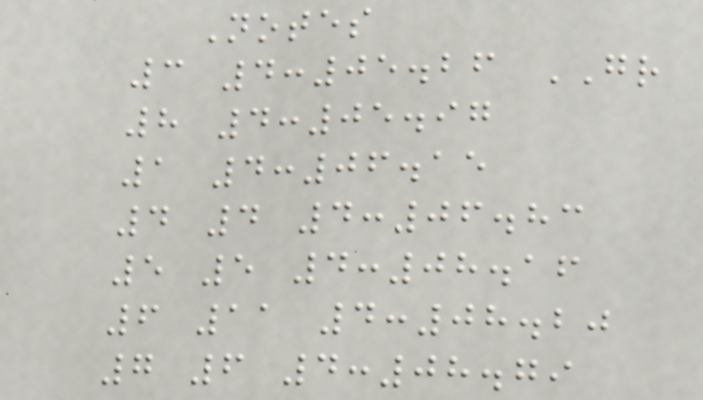Notes
3 4:05.26 GR
8 4:05.97
1 4:06.15
4 4 4:06.83
5 5 4:08.16
6 11 4:08.20
7 6 4:08.79
